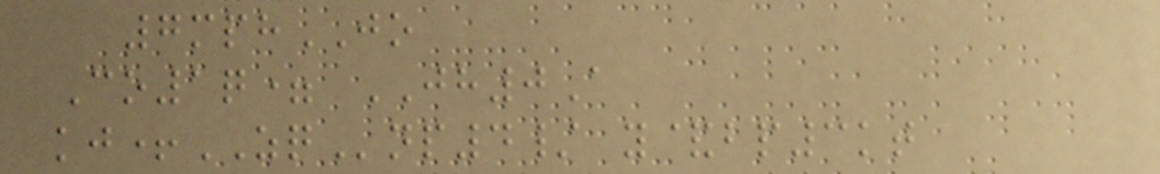7mphJO
Co1q= JH0A
kj+ZQnp4/ y&bp3kt
